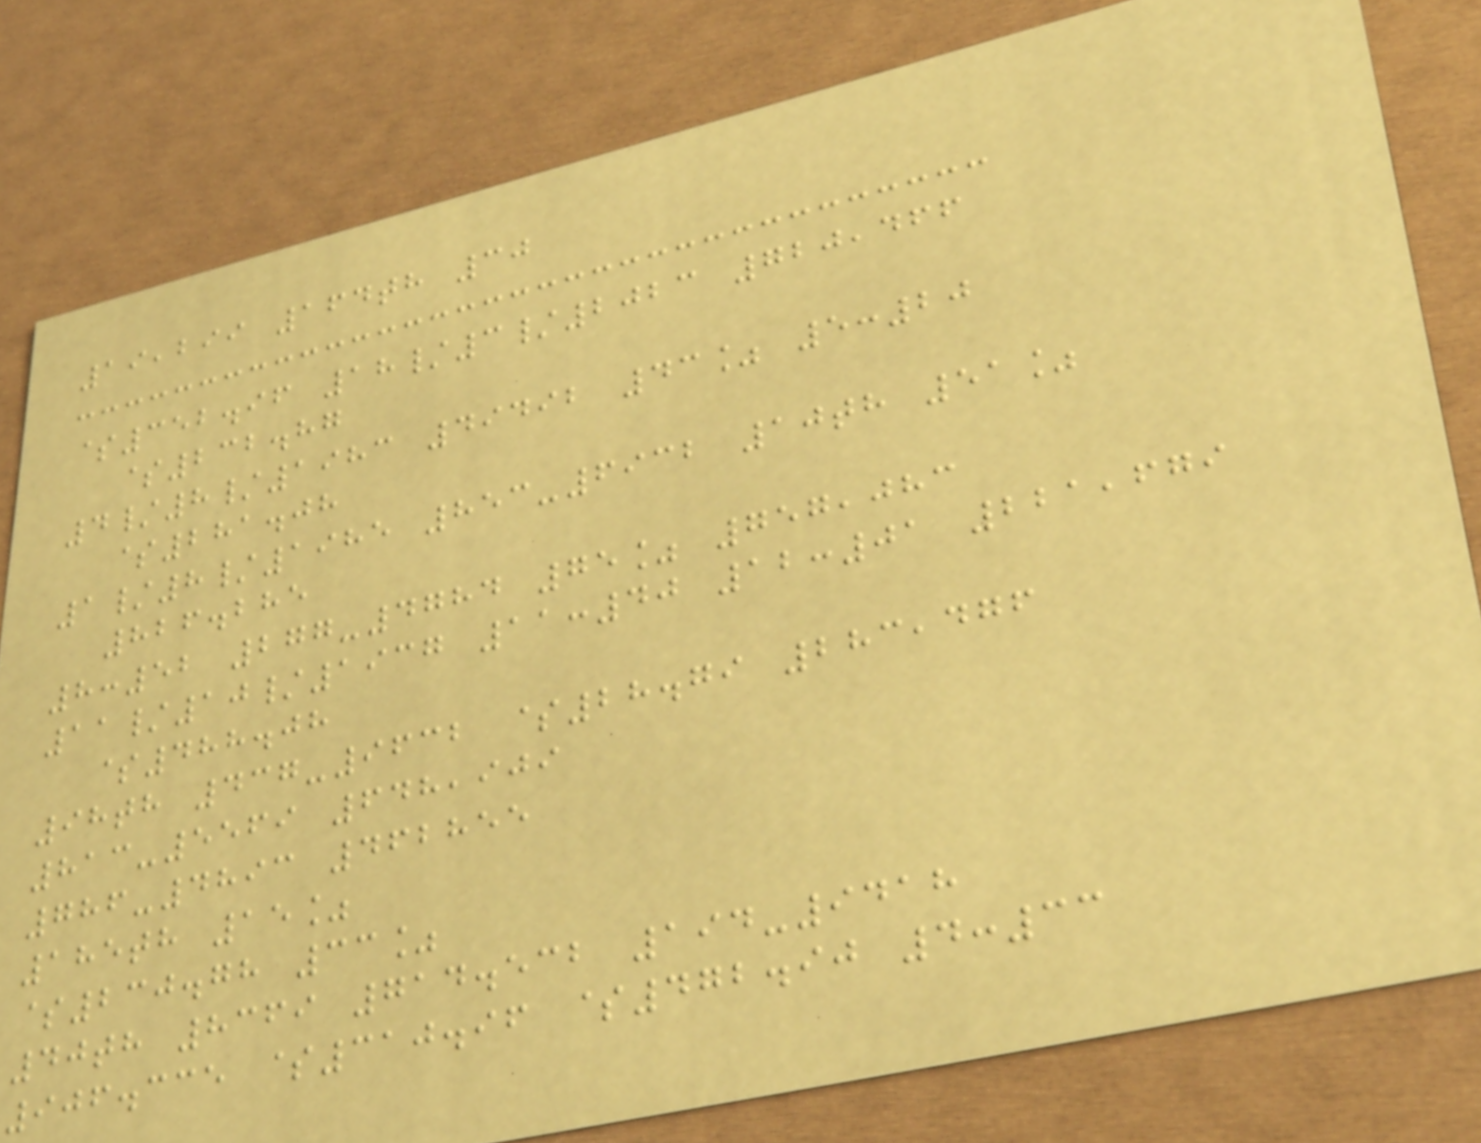19,299 164th 30
$352.96 18/3/2023 720,466
$232.87
4/8/1983 49492 43% 5:20
$281.08
1/8/1985 853-6932 10th 51%
826.285
8:52 277-4784 75% 757,083
11/10/1937 11:40 12:01 221,679
$488.08
98th 437-9632 $28.79 283,476
813-5569 648,909
786-4893 462855
185th 15%
$230.78 33%
40th 8369 714.532 194-9418
906.335 $310.96 $472.90 4:33
